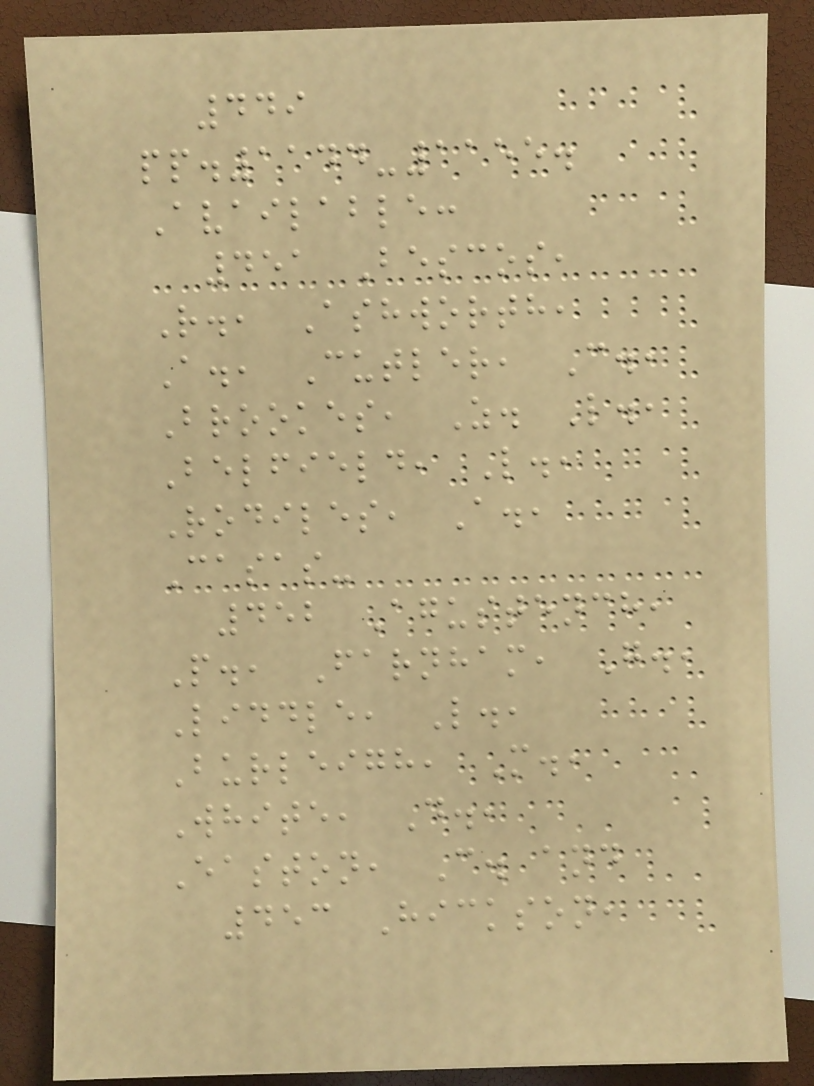449
pp.1144-1155.
Available:
451 Bescos,
R., Ashworth,
A., Cutler, C.,
Brookes, Z. L.,
Belfield, L.,
Rodiles, A.,
Casas-
452 Agustench,
P., Farnham, G.,
Liddle, L.,
Burleigh, M.,
White, D.,
Easton, C. and
453 Hickson,
